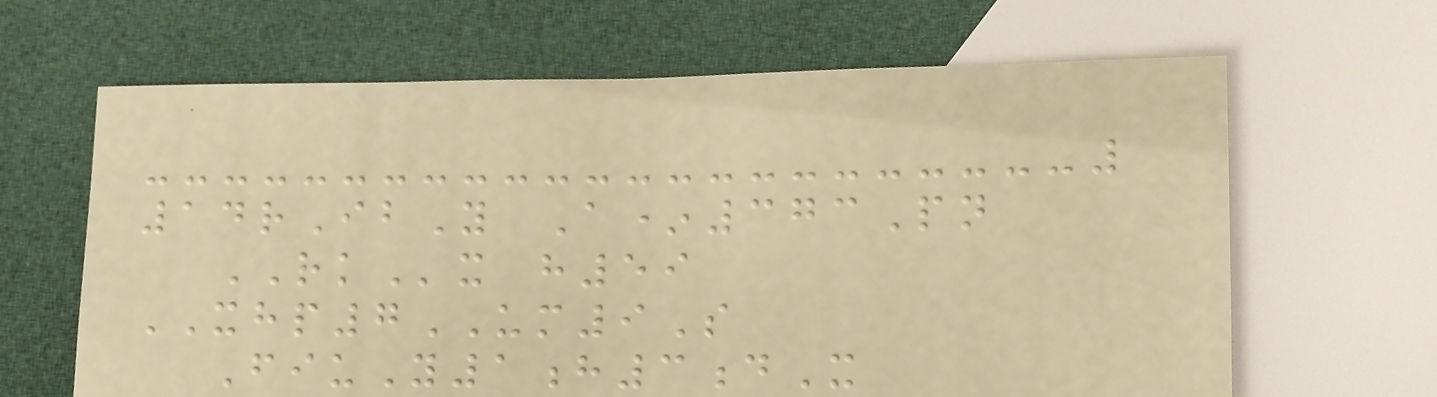14rIbY A*373Pn
RKx h59
XHP7UM9S
FiuY1h3dX
